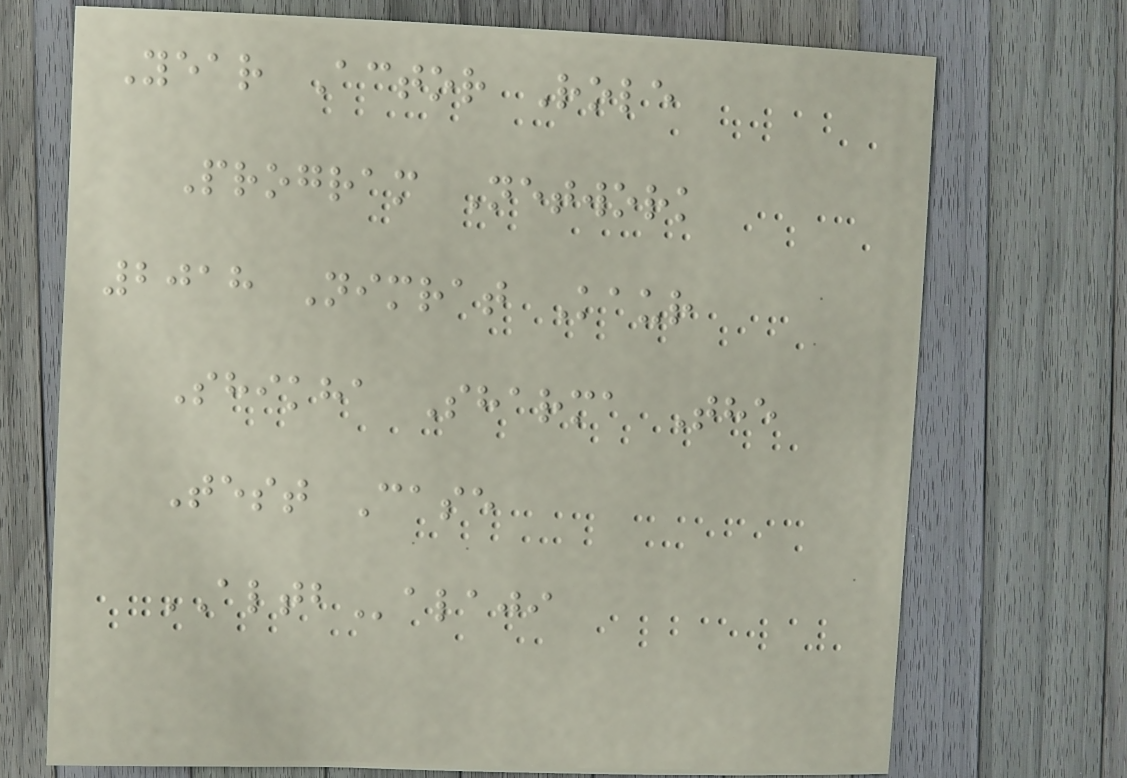Year Actor Role
Program Network
2018 Nimrat Kaur
Shikha Sharma The
Test Case
ALTBalaji
